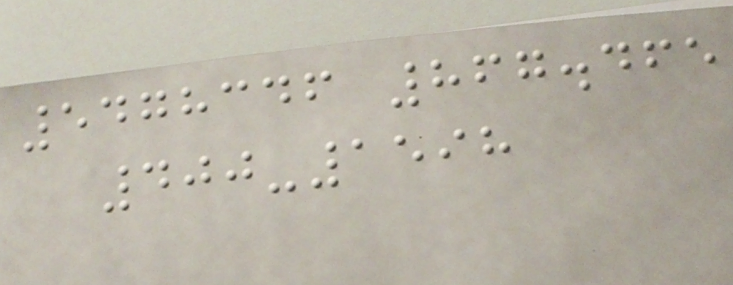5478346 867.465
400-1598
